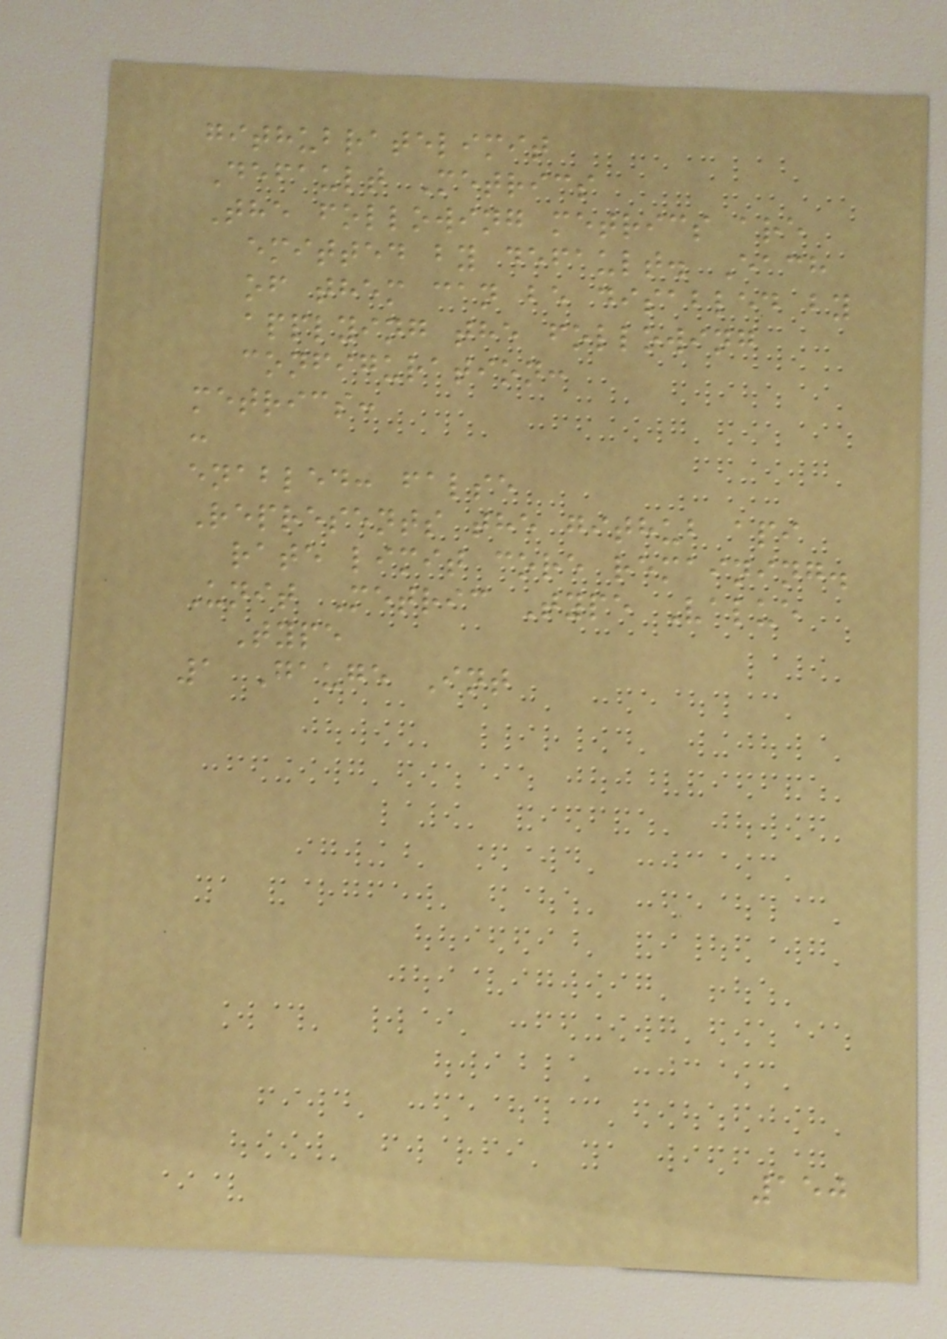githubratelimit
Default Metrics
The following metrics are
emitted by default. Each
of them can be disabled by
applying the following
configuration:
metrics:
:
enabled: false
Represents the github api
rate limit core remaining.
Unit Metric Type Value
Type
1 Gauge Int
150
